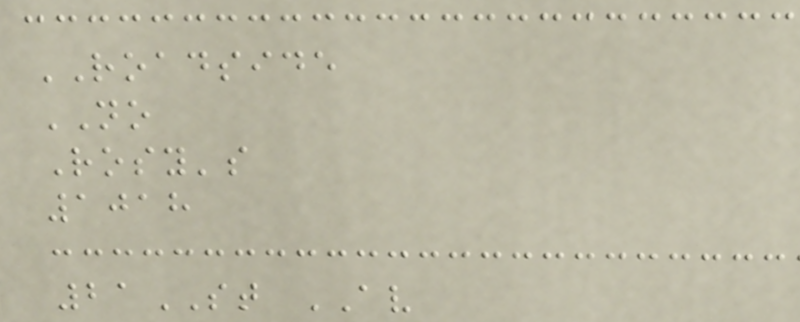ROADSIDE
NO
Rosy's
1018
21ST AV
